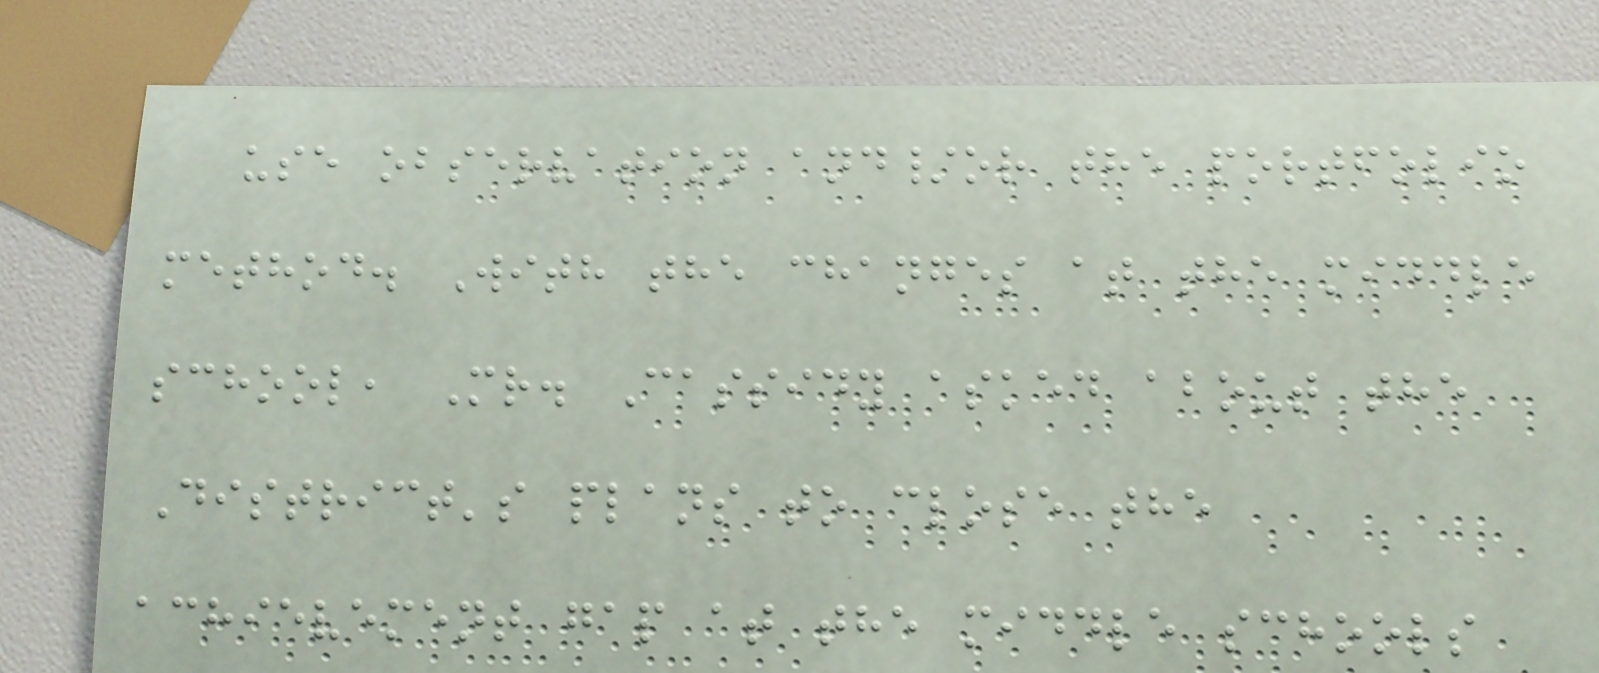use observation and/or the portfolio
method. With the changes at the middle
school, Mr. Cassidy asked about the
District's plans to close the
achievement gap at the middle schools
